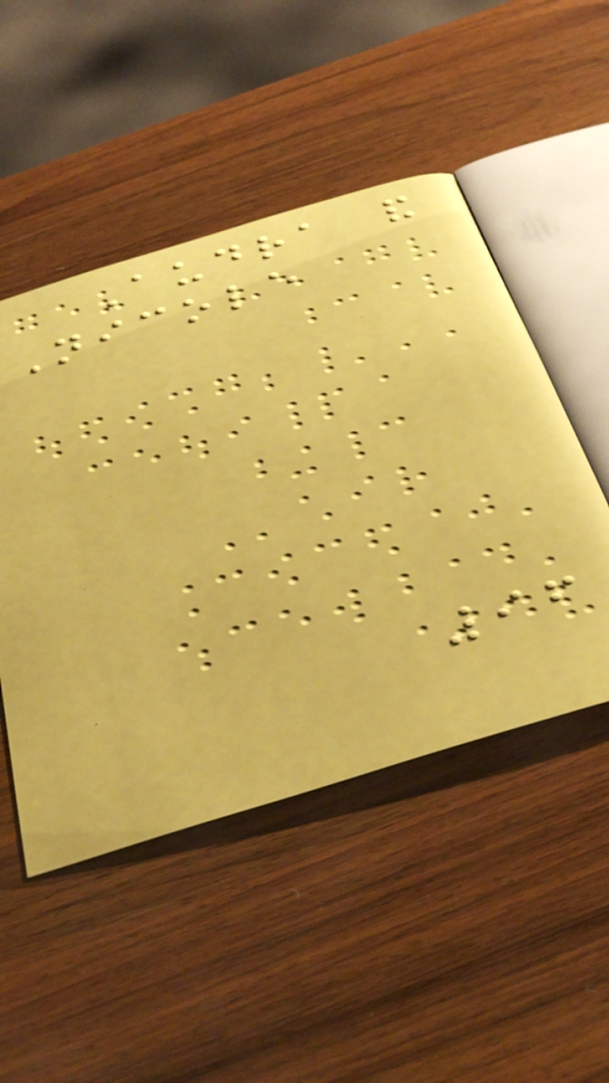Audra and
Nicole
96
